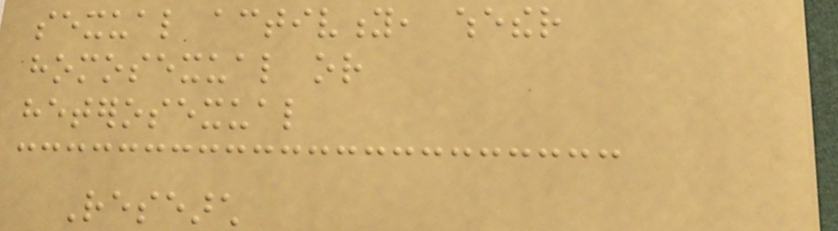sexual activity, whether
homosexual or
heterosexual
Research
